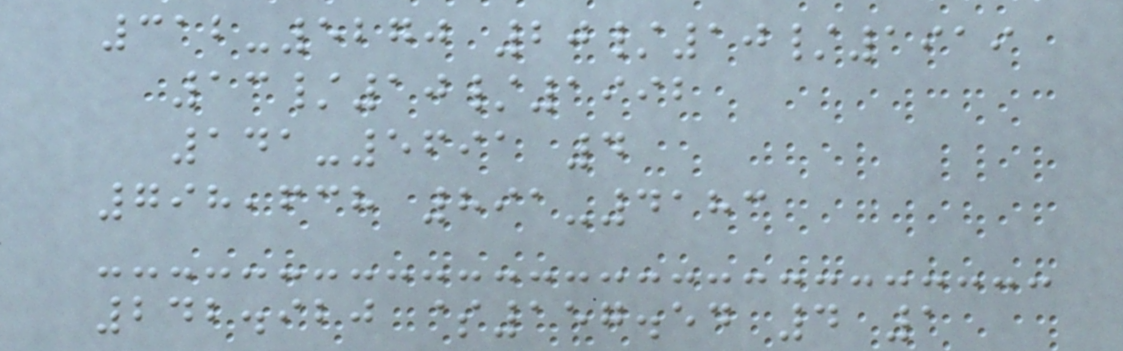312-5270 20/10/1919
13/10/1992
141-5691 4
798,638 891-4183
242.920 $157.54 4 1
